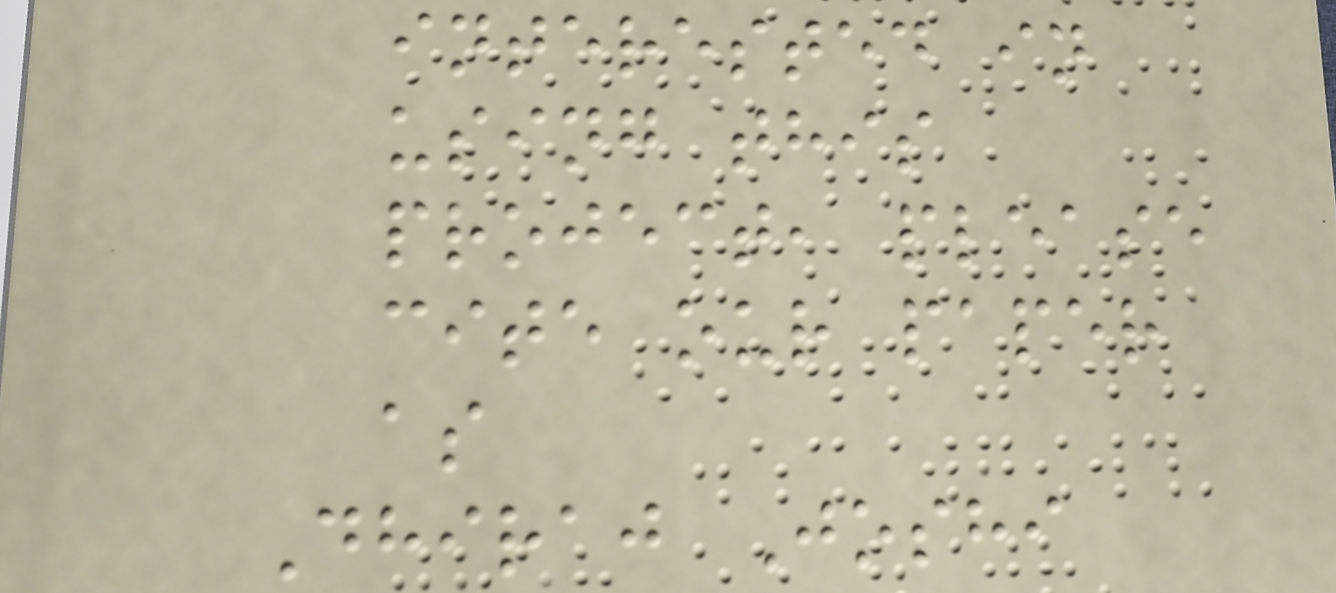interested in
using this
project, please
cite our paper
as
Dhiraj Joshi
